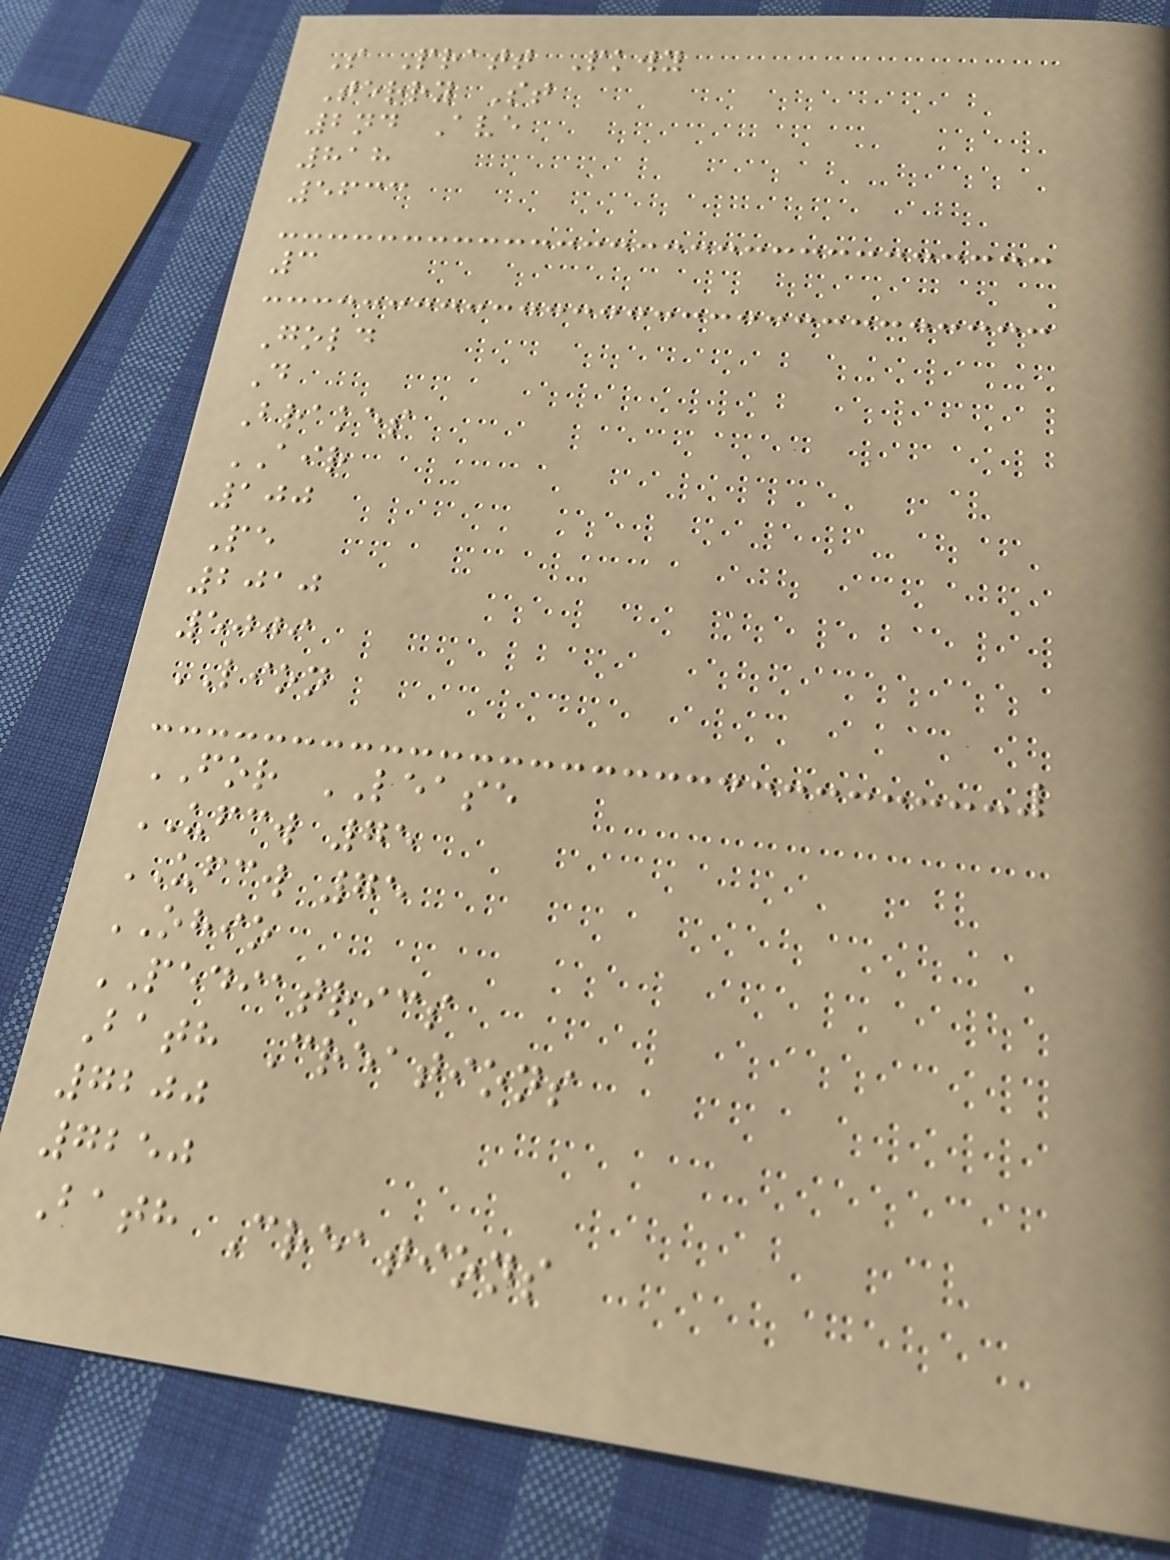S Pratt Pkwy
Terry St
2nd Ave
818
5633
3
Gold
D
Brakes
AIR
100
Pe
2010
5009
LION
FOR LEASE
UFCW 75
UFCW 75
OHIO
PEDIATRICS
Bath Creations
7200
7250
Bath Creations
